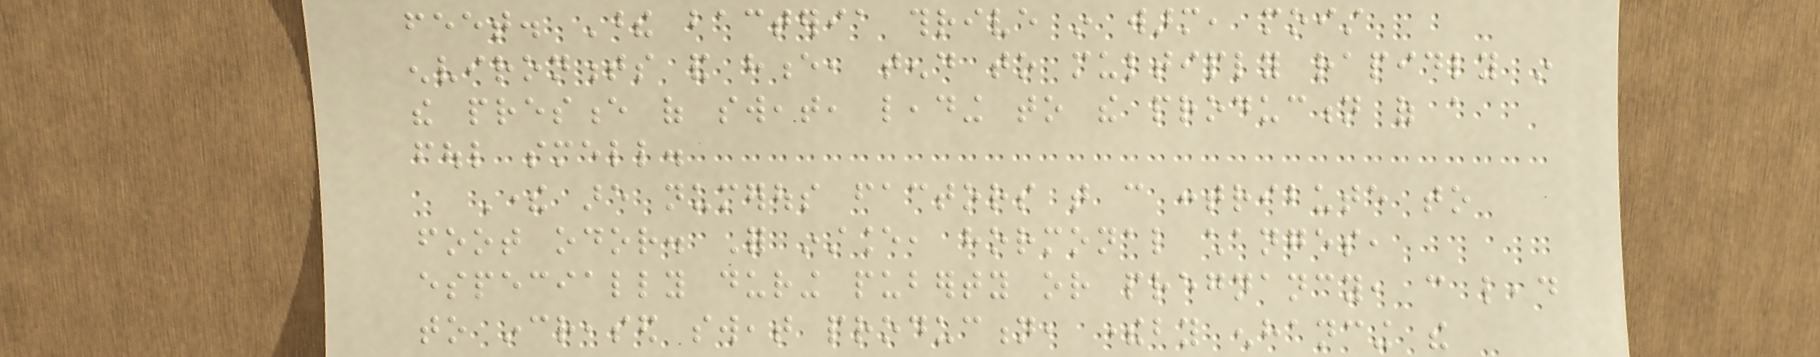feet. These bacteria thrive in warm, moist
environments and hence, tend to multiply rapidly in
the presence of sweat, leading to the production of a
foul smell.
There are numerous factors that can contribute to
foot odor. For instance, hormonal changes,
especially during puberty or pregnancy, can lead
to increased sweat production, thereby enhancing the
